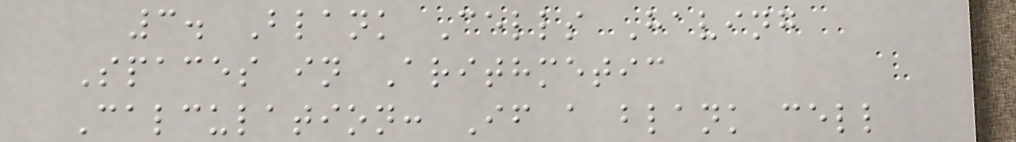3. Blank Cells Having
Spaces in Arithmetic
Calculation: If a blank cell
